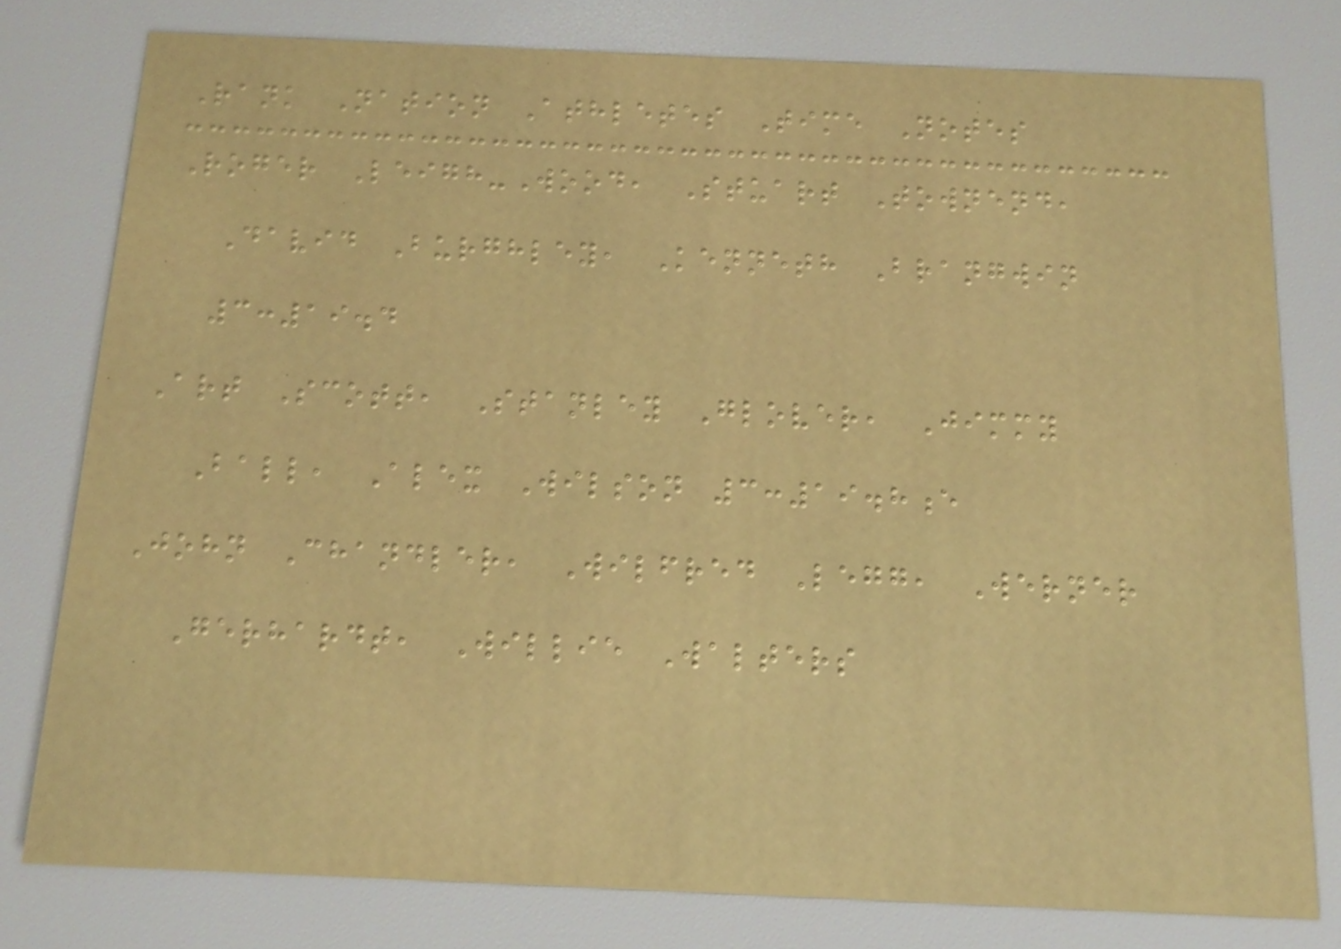Rank Nation Athletes Time Notes
Roger Leigh-Wood, Stuart Townend,
David Burghley, Kenneth Brangwin
3:19.4
Art Scott, Stanley Glover, Jimmy
Ball, Alex Wilson 3:19.8e
John Chandler, Wilfred Legg, Werner
Gerhardt, Willie Walters
